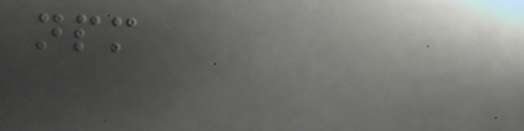npm
